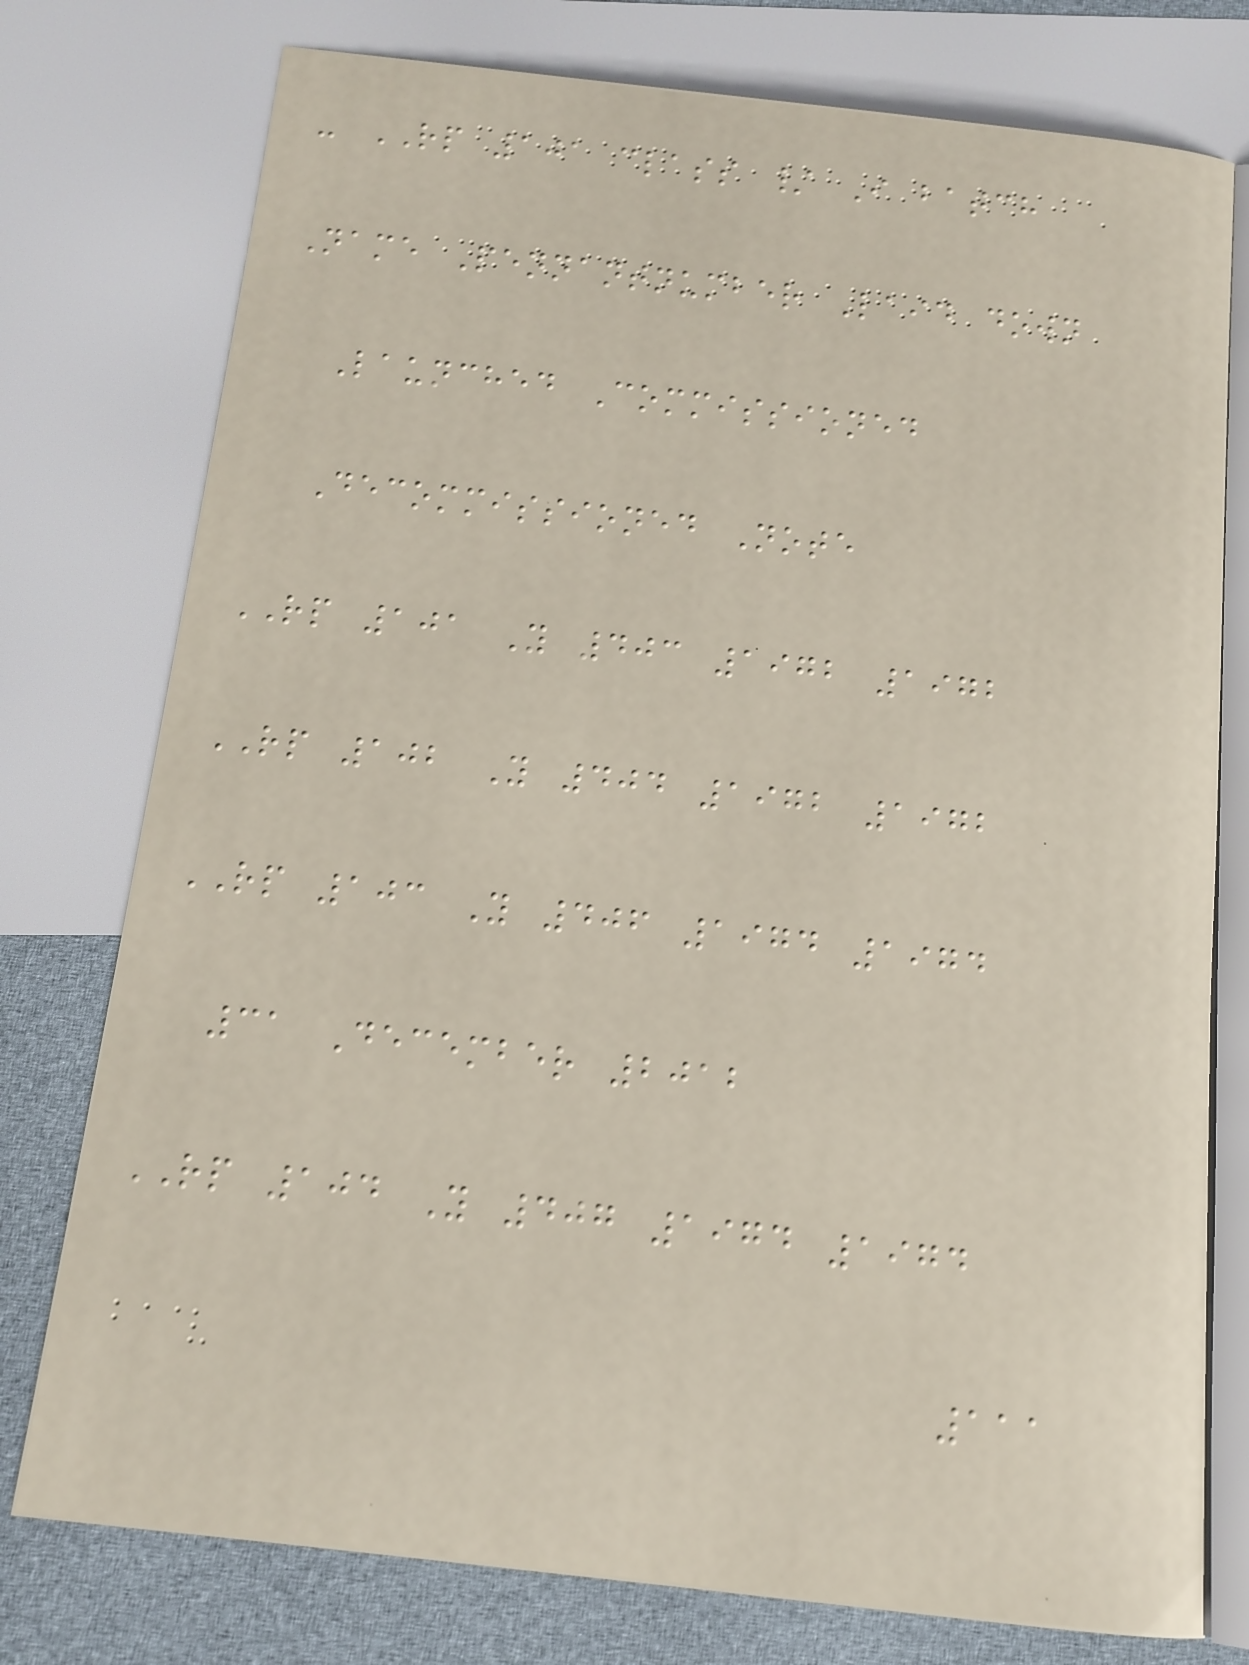- RP 101 class / I batch
Name Pennantnumber Laid down
Launched Commissioned
Decommissioned Note
RP 101 Y 403 1972 1972
RP 102 Y 404 1972 1972
RP 103 Y 406 1974 1974
31 December 2012
RP 104 Y 407 1974 1974
111
